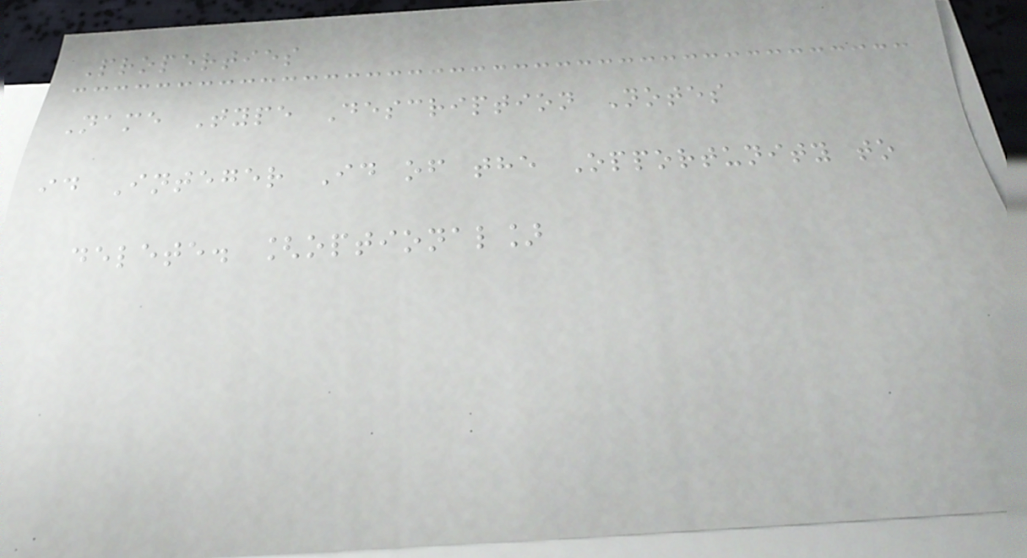Properties
Name Type Description Notes
id Integer Id of the Opportunity to
delete. [optional]
